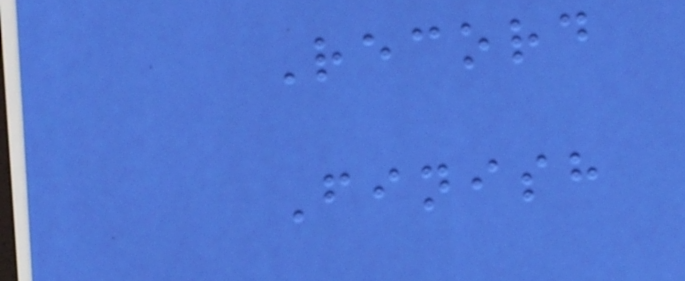Record
Finish
